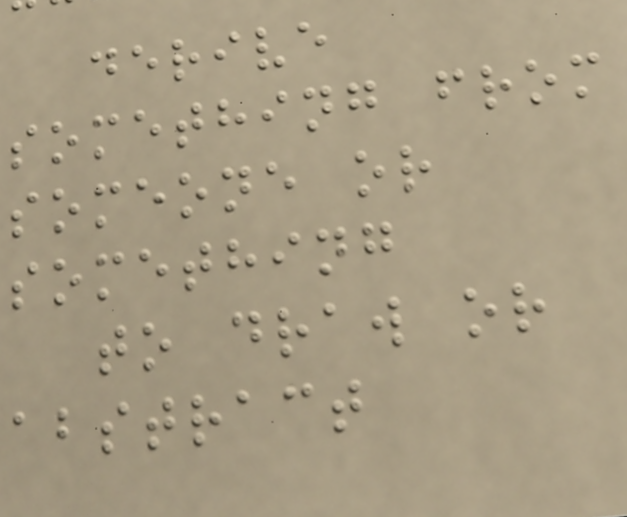derive
something from
someone or
something
to draw or
abstract
